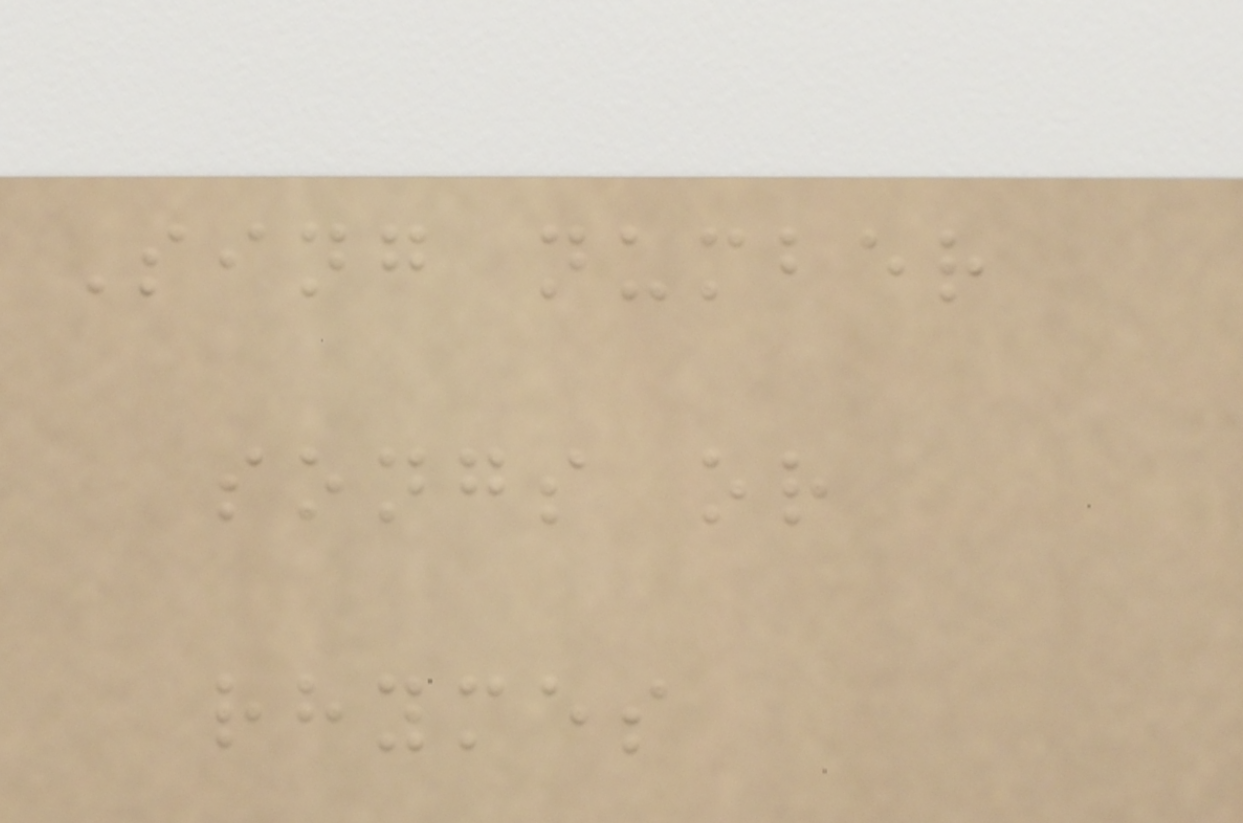Sing number
songs or
rhymes
